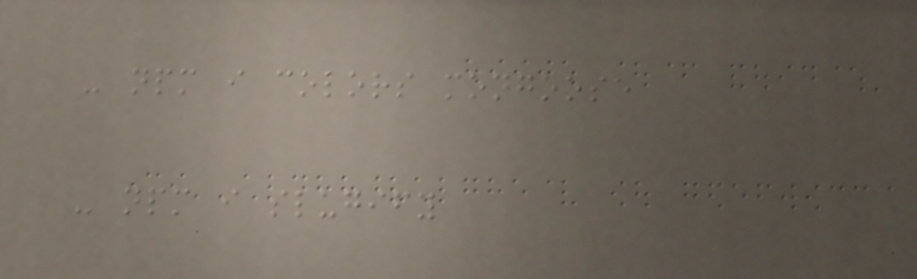- npm i colors mongoose
- npm i slugify
